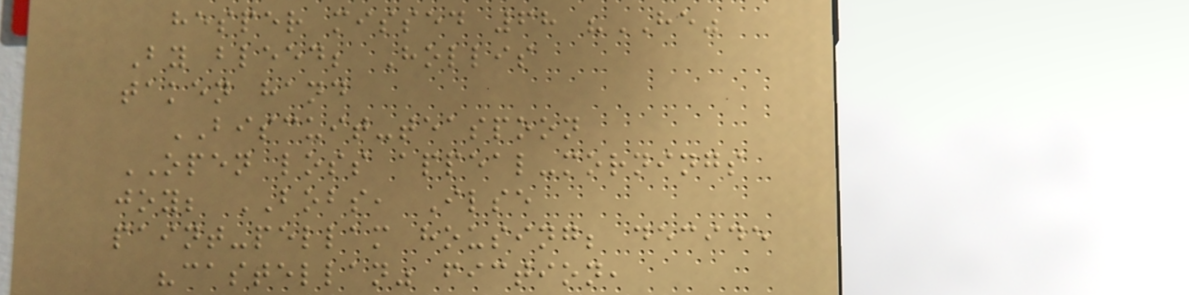hesper missed 68 "HE"
By bleed; Hollis
taken hand
BISCUIT-teaspoon
OPEN loss appeal-mornings
joy; BOBS, Ilse
paint-pellam housing; decide
"castellan" fiction,
